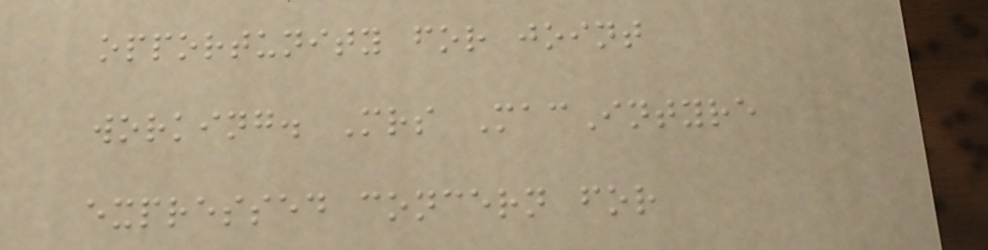opportunity for joint
working. Mrs MacIntyre
expressed concern for
